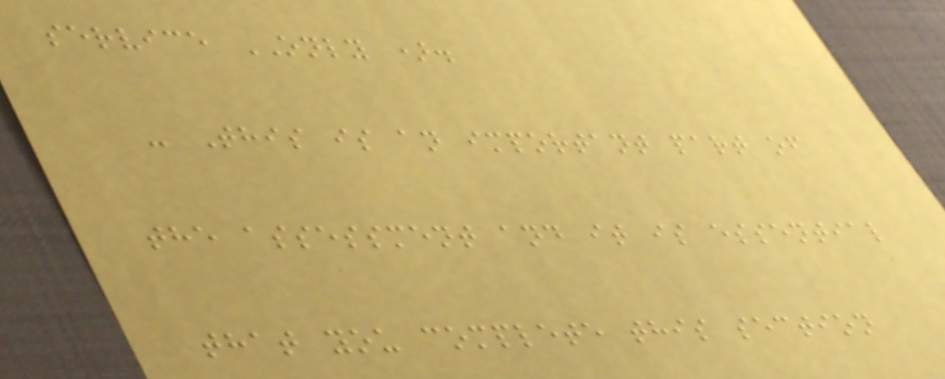service ONLY ).
- This is an important part of
the assessment and it is essential
that you complete this section
